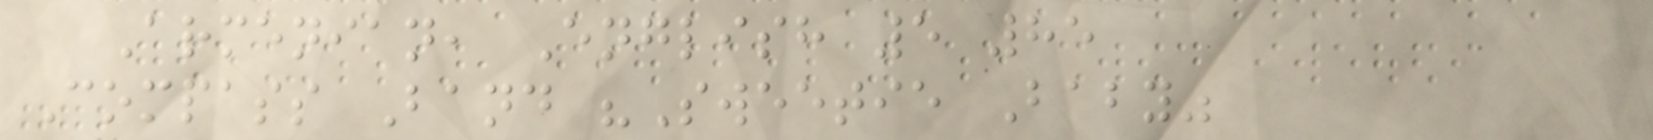Armenian, English 5 85
Compass Band "Sweetie Baby"
